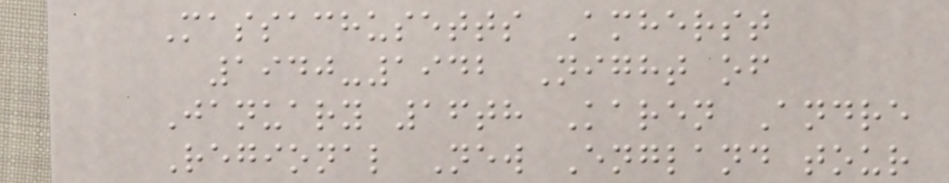Massachusetts Amherst
1940-1942 Night of
January 16th Karen Andre
Regional New England tour
